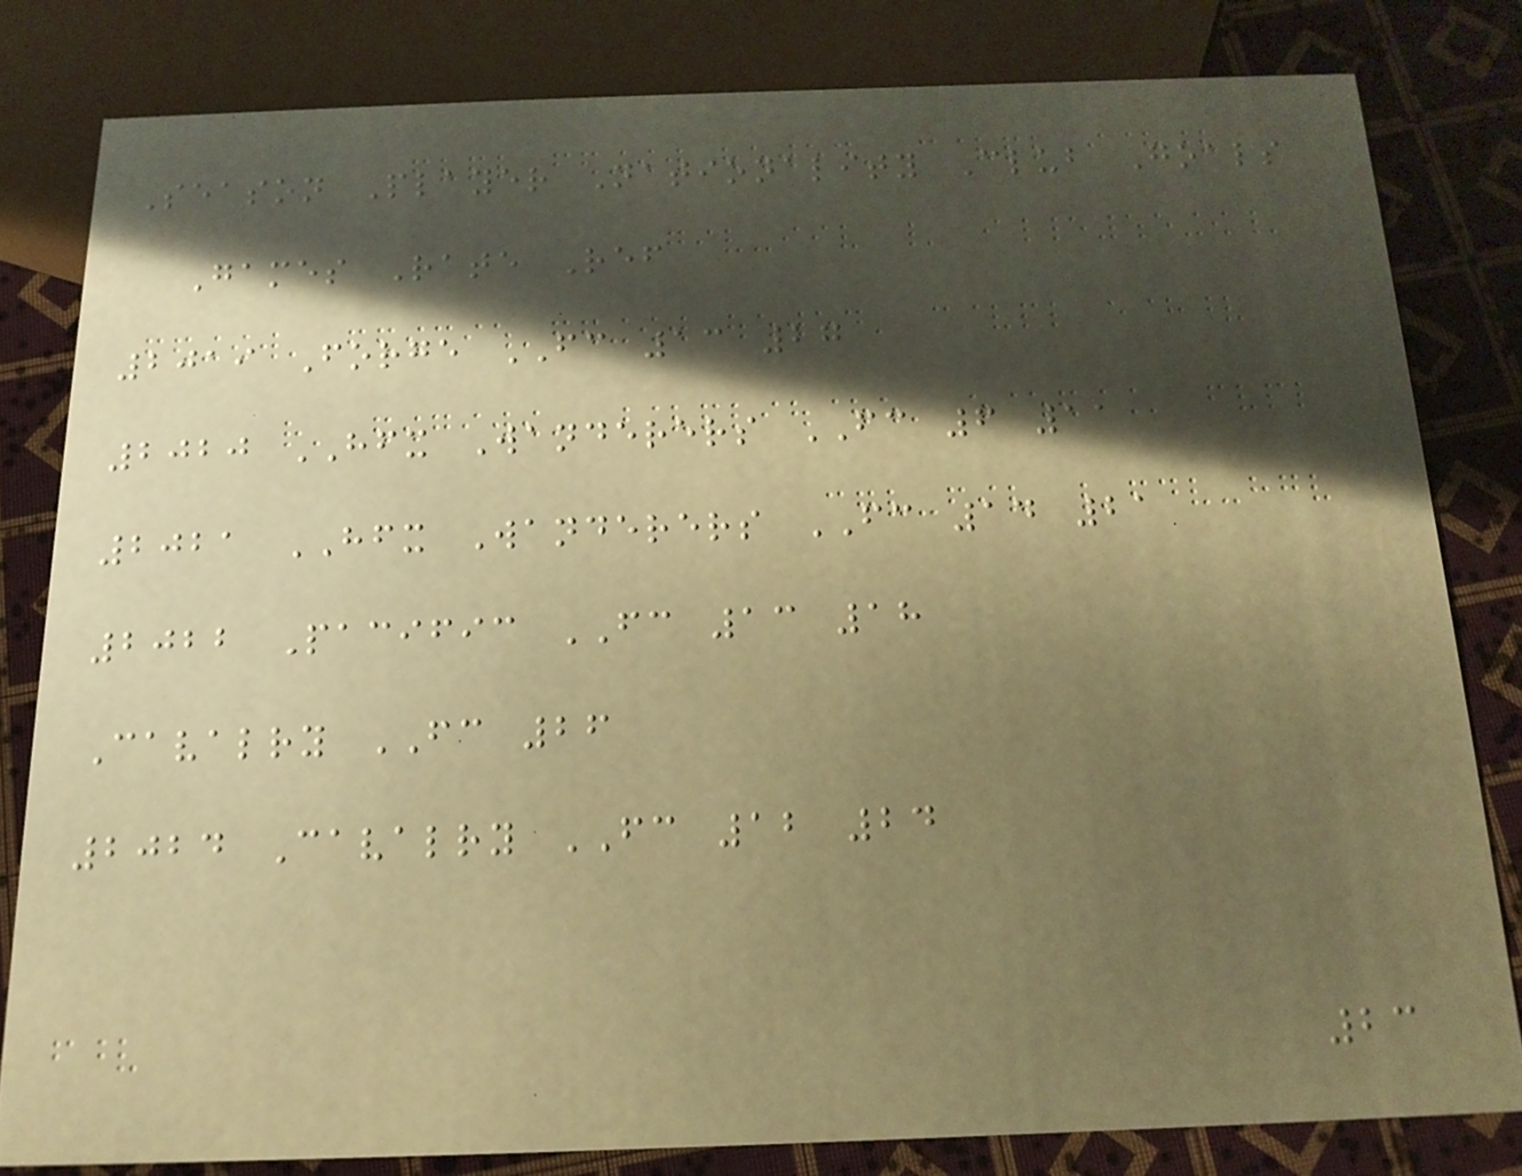Season Player Nationality Club Goals
Games Rate Ref
2019 Forge FC 13 27
2020 HFX Wanderers FC 6 11
2021 HFX Wanderers FC 14 21
2022 Pacific FC 13 18
Cavalry FC 26
2024 Cavalry FC 12 24
23
